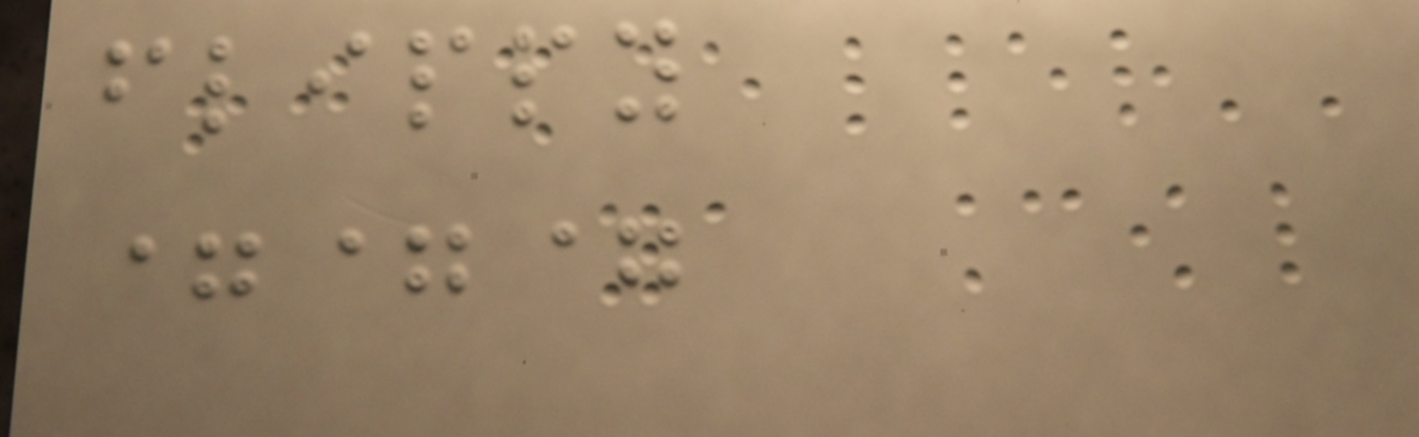flippy
===
